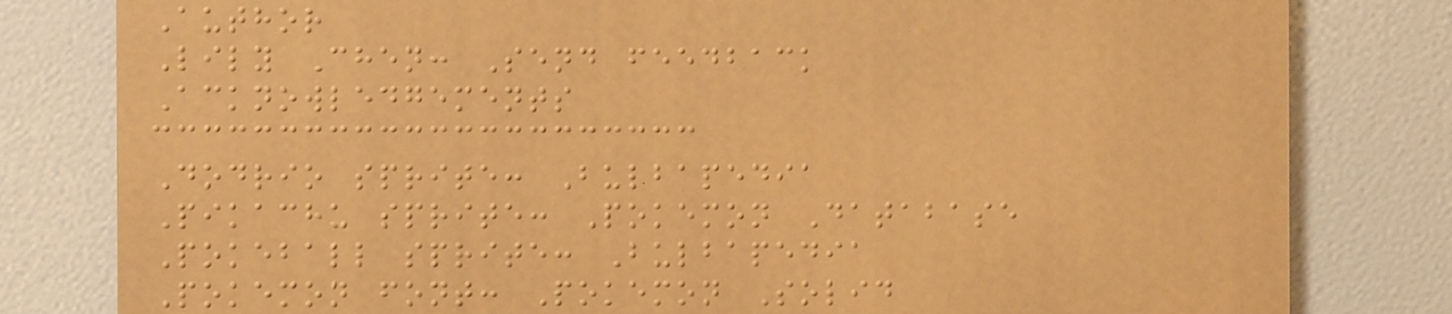Author
Lily Chen: Send feedback
Acknowledgements
Dodrio sprite: Bulbapedia
Pikachu sprite: Pokemon Database
Pokeball sprite: Bulbapedia
Pokemon font: Pokemon Solid
